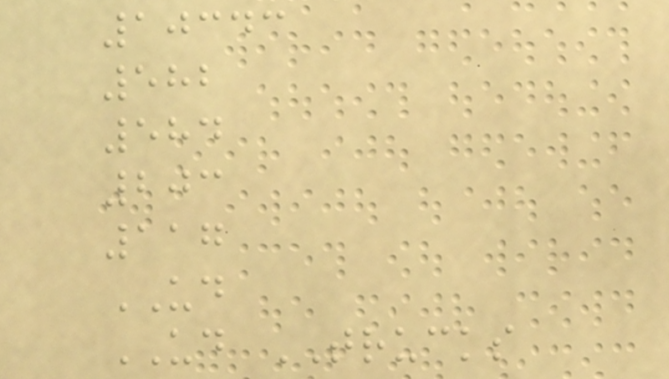10343
582
584
203
117
UD
UD TRUCKS
